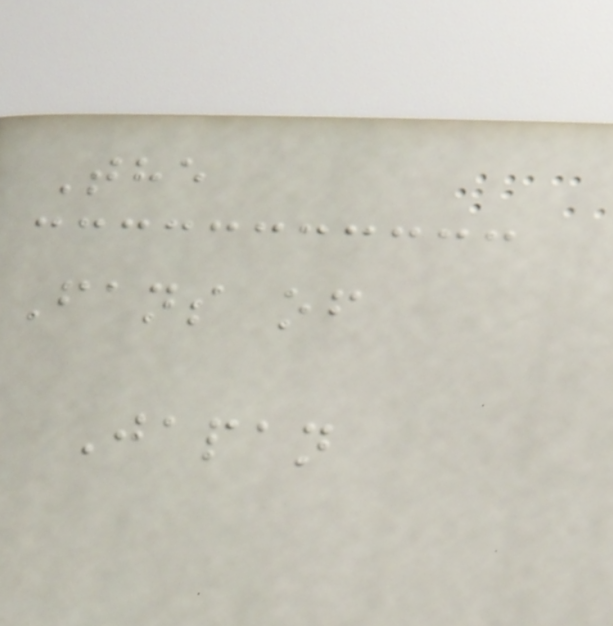The
Fans of
Japan
